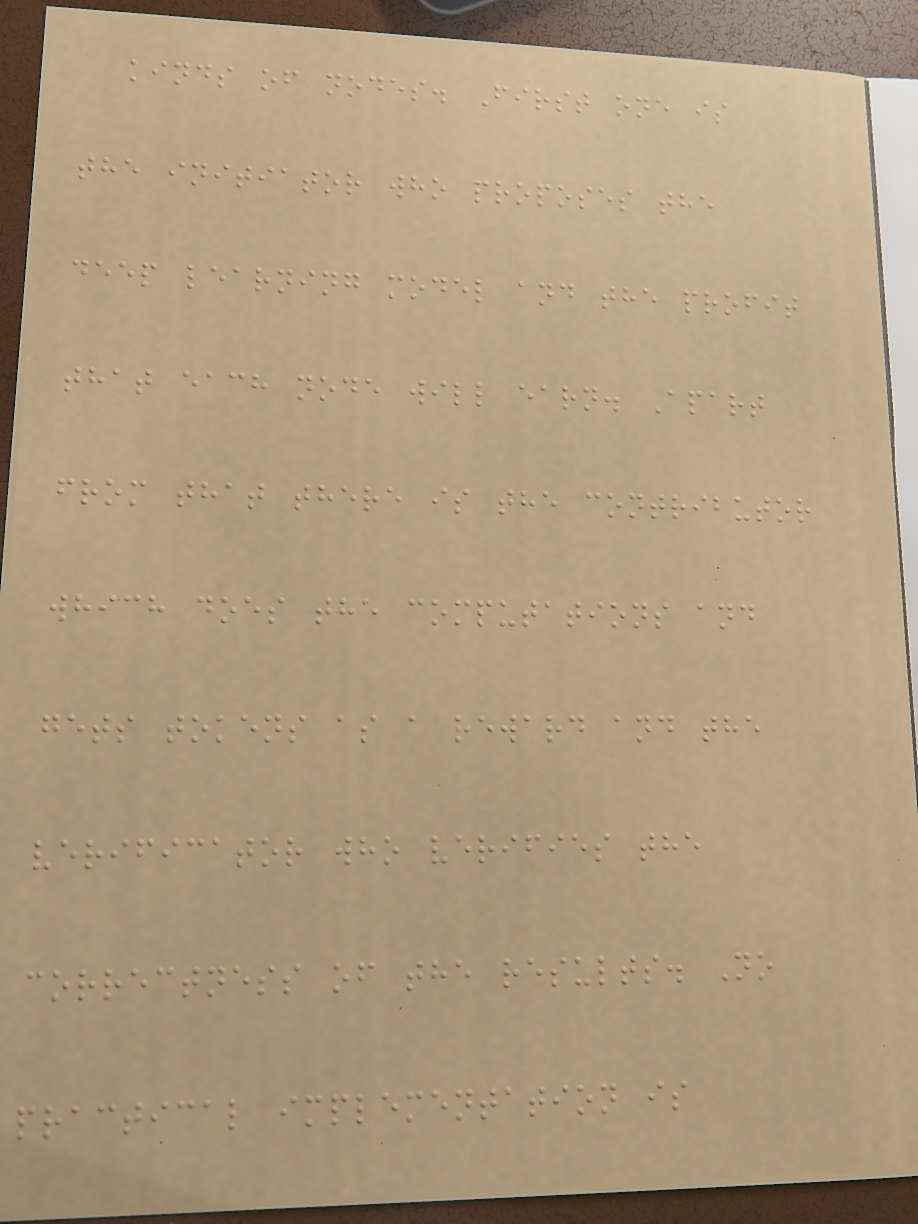kinds of nodes. First one is
the initiator who proposes the
deep learning model and the profit
that each node will earn. Apart
from that there is the contributor
which does the computations and
gets tokens as a reward and the
verificator who verifies the
correctness of the results. No
practical implementation is
